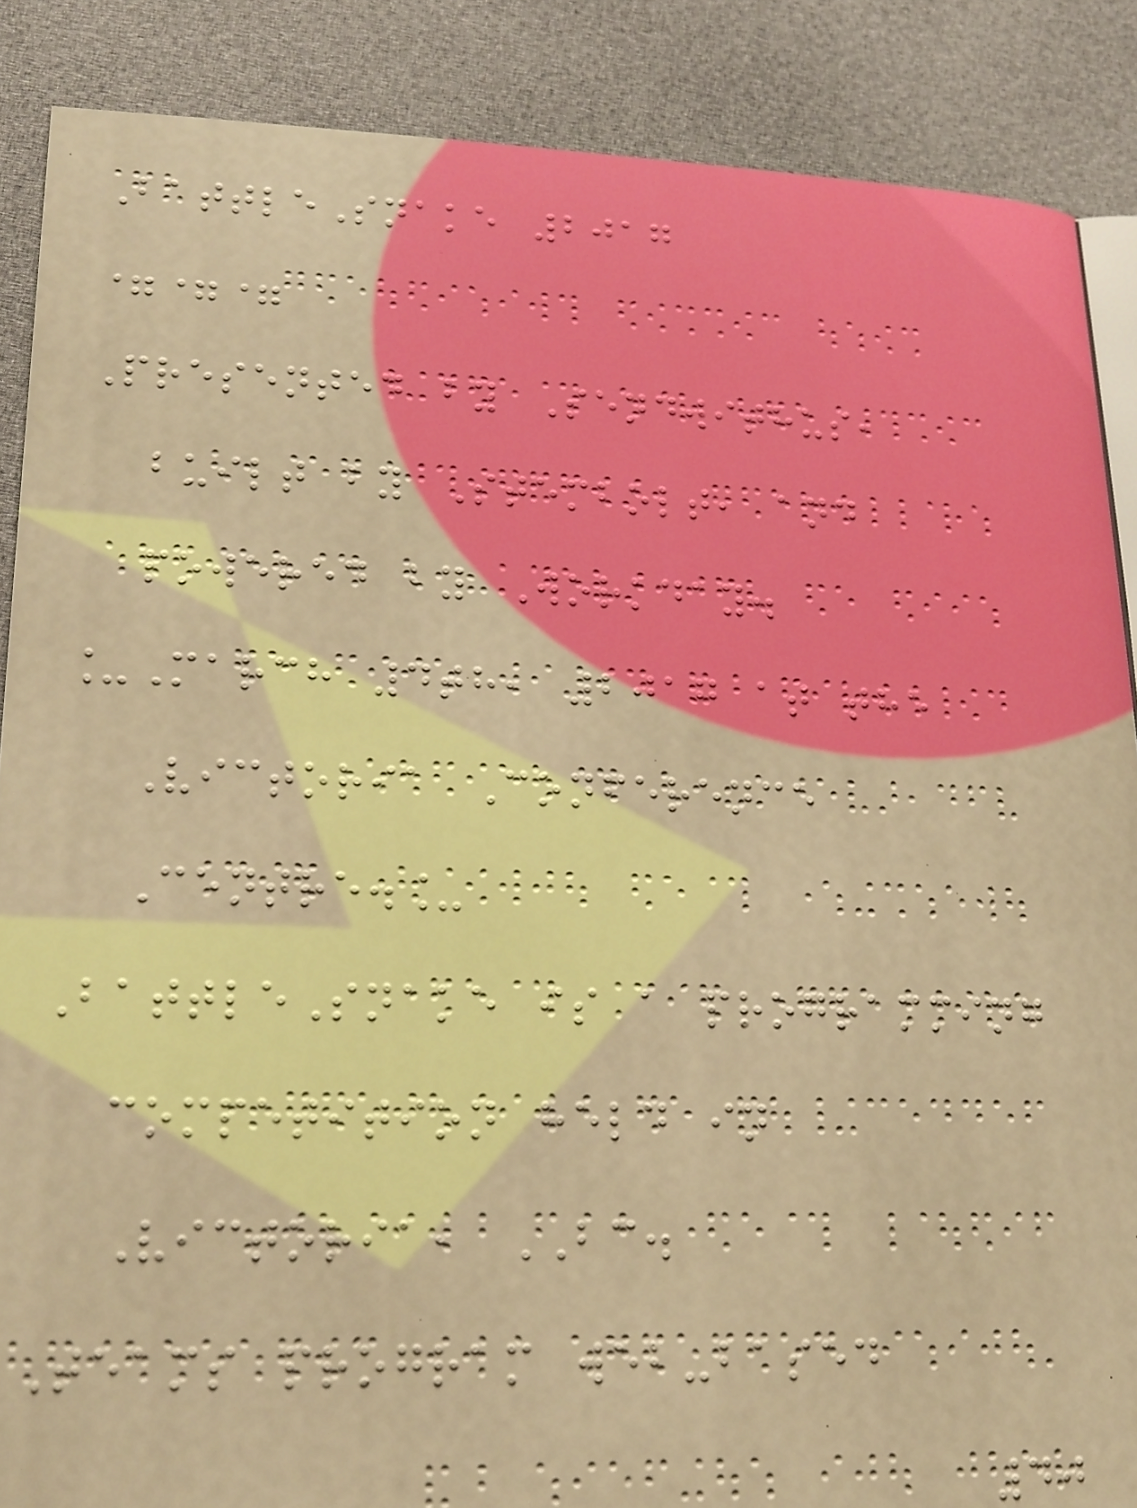BattleSnake 2017
===
Presented by Sendwithus,
built by Stembolt, and
powered by Workday.
_March 4th, 2017 at the
Victoria Conference
Centre._
BattleSnake is a programming
competition held in
Victoria, BC.
Teams program web-based
40
